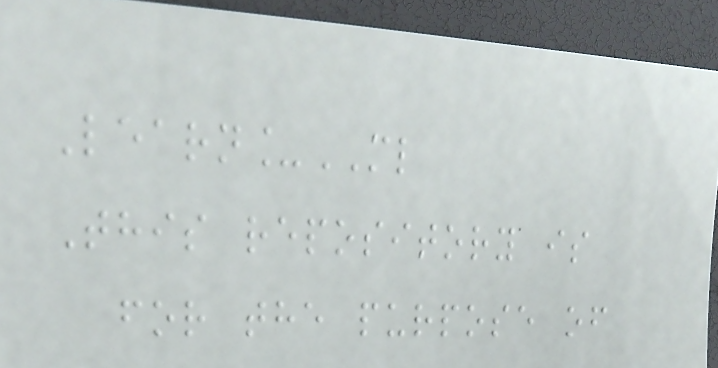Learn_ML
This repository is
for the purpose of
